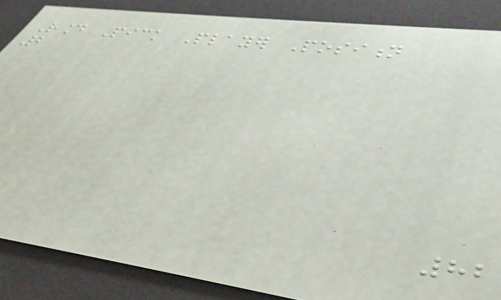Round Pick Player Position
2
82
